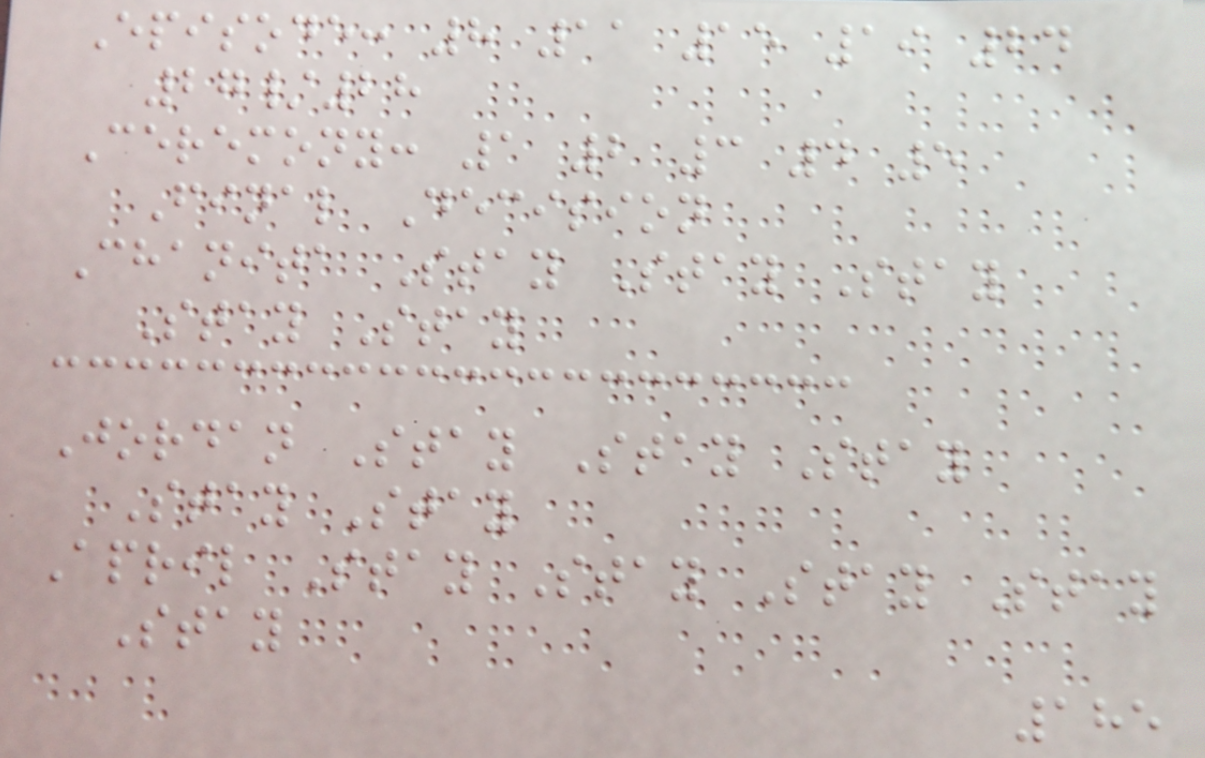Episode: 8 11 15 19 24
27/28
Ceremony: 1 2 3 4 5
Final Decision
Chanita Stay Stay Stay
Stay Stay
Jordan Stay Stay Stay
Stay Stay
April Stay Stay Stay Stay
Stay
185
